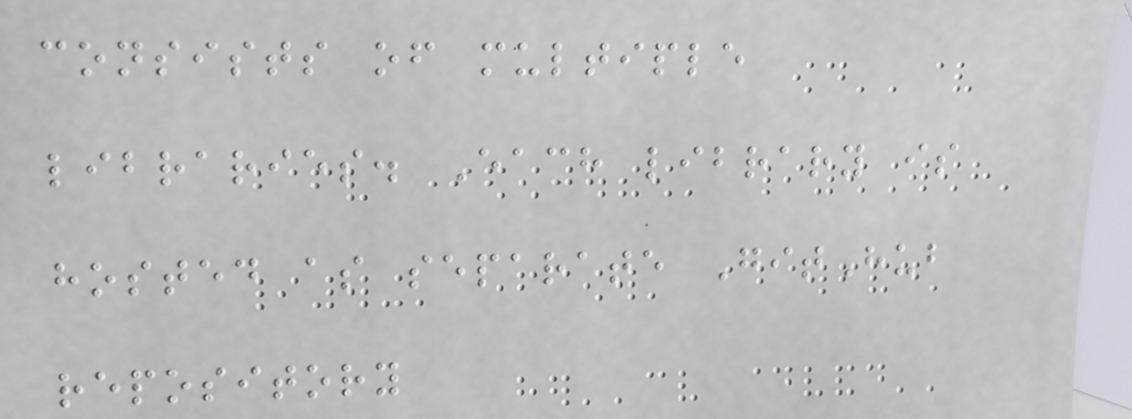consists of multiple
libraries. Each library is
hosted as separate GitHub
repository
